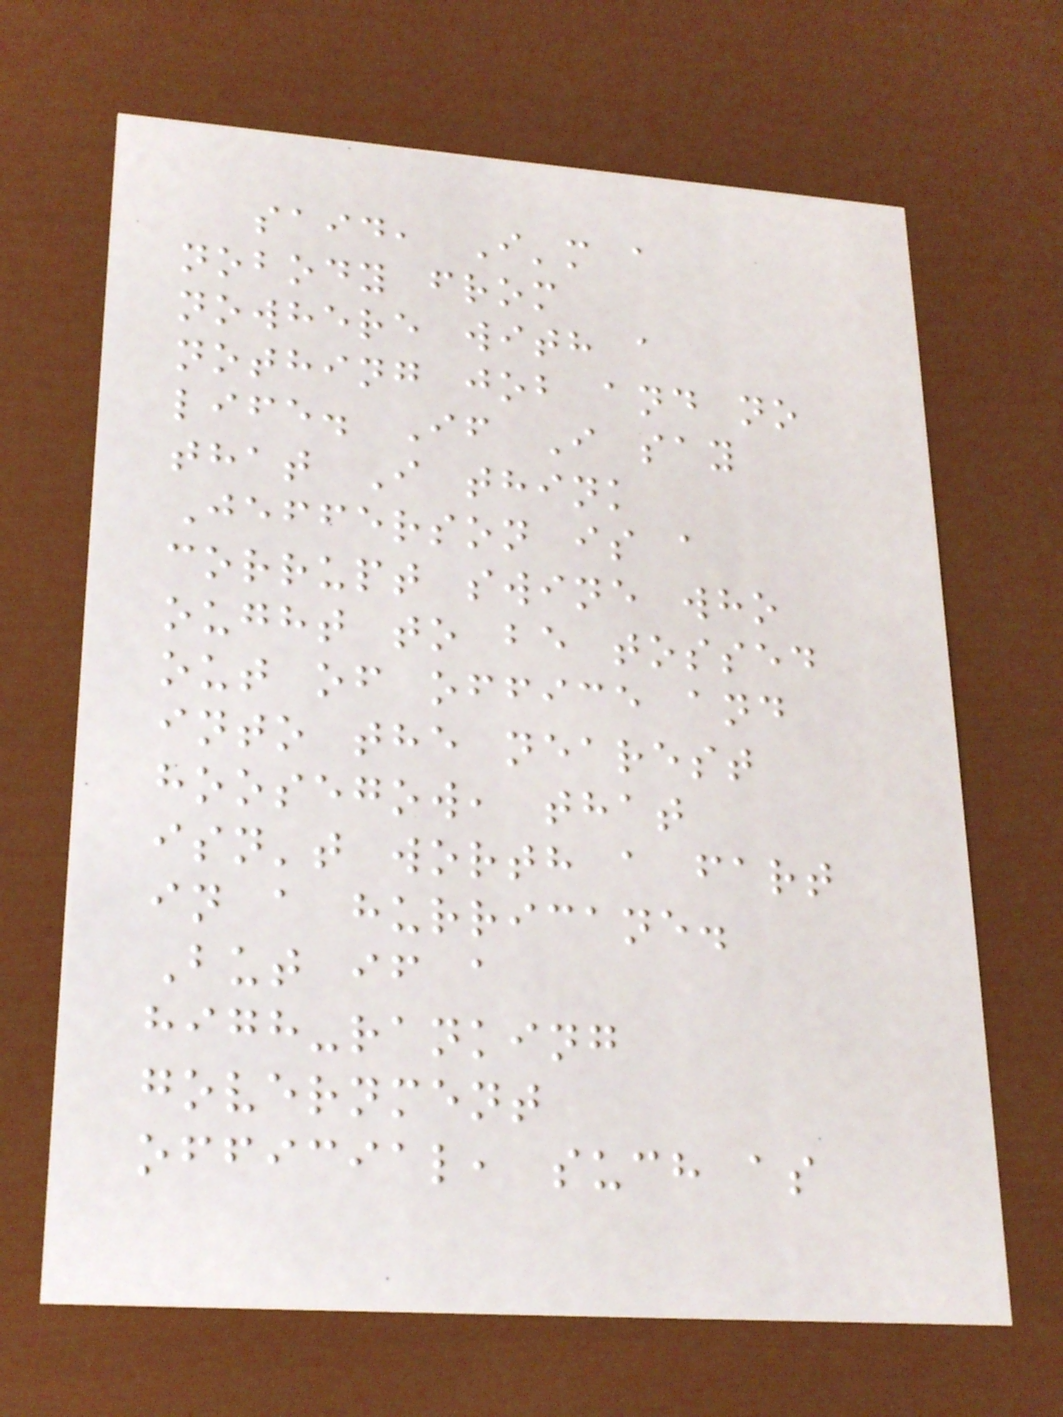said, I'm a
nobody from
nowhere with a
nothing job and no
life. If I say
that I think
Jefferson is a
corrupt swine who
ought to be tossed
out of office and
into the nearest
hoosegow, that
isn't worth a fart
in a hurricane.
But if a
high-ranking
government
official, such as
